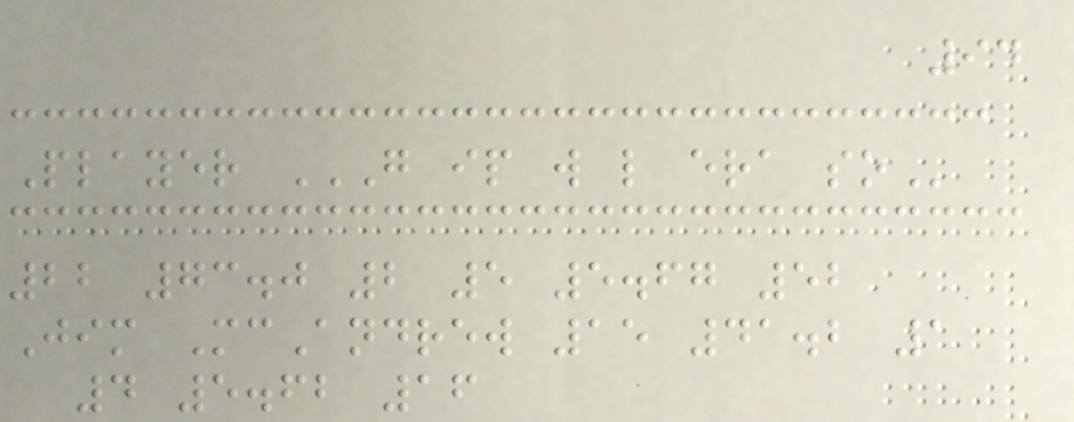94
Player G IP W L ERA SO
22 73.0 2 5 5.67 52
Jim McAndrew 15 41.2 1
4 5.62 16
